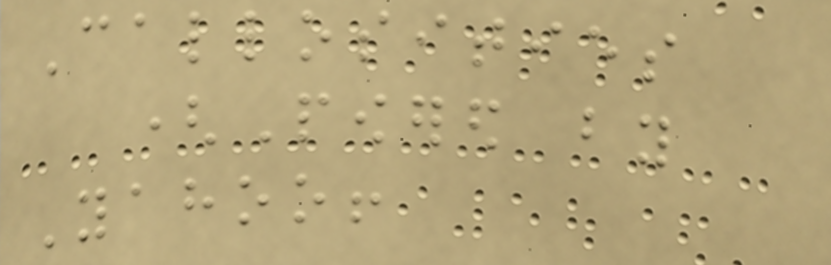Callosities
(Powered by
Yahoo!
